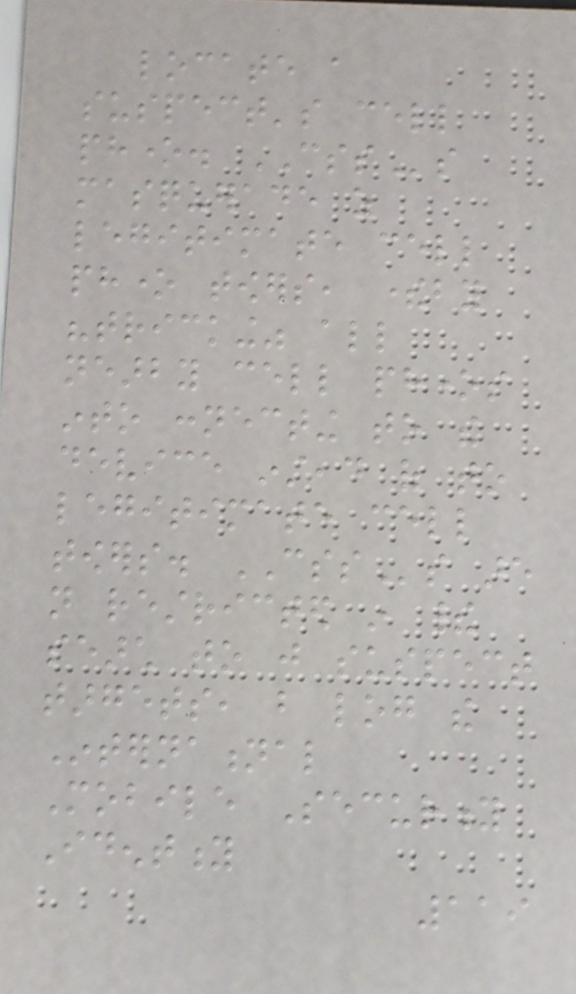locate a
suspect's cell
phone. CSSs
masquerade as
legitimate cell
phone towers, thereby
"tricking" all
nearby cell phones
into connecting to the
device instead of to
legitimate cell
towers. CSSs are
not restricted in their
search to just suspect
targets, but log the
International
Mobile Security
Identity
119
